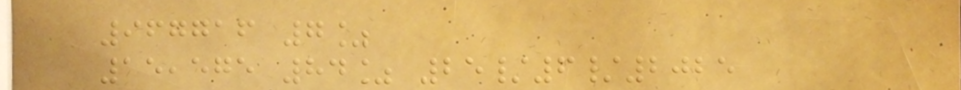967716 7%
15,575 84% 25/6/2025
